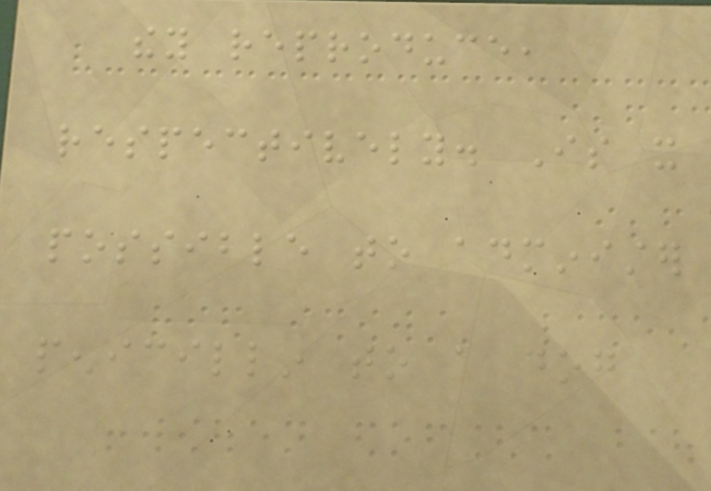they reproduce,
respectively. Is it
possible to administer
penicillin to a dog
